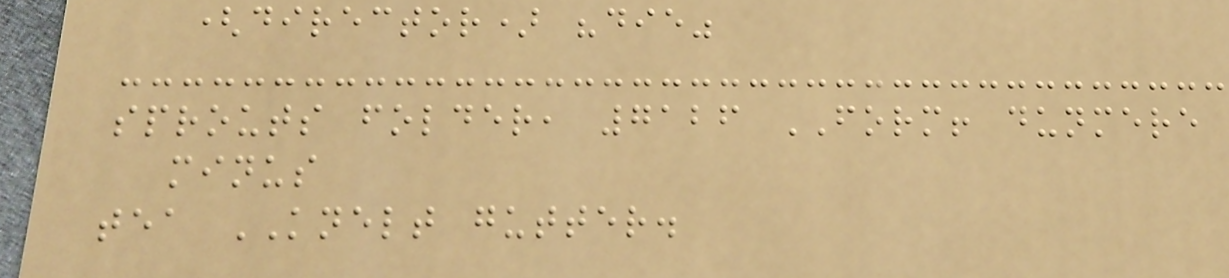(director) "die"
sprouts folder, 7126 FORM! dunmere
minus
tea KNELT gutter.
